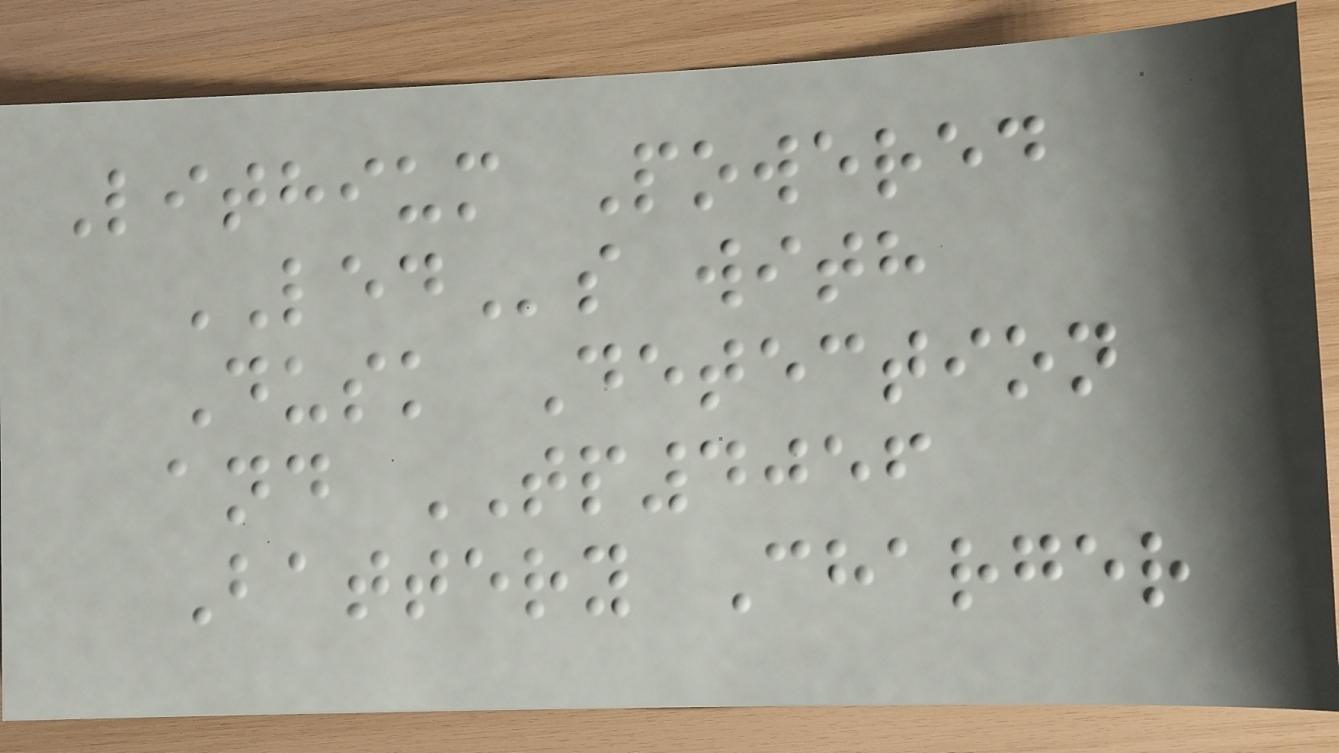Lithium Powered
LEDs with
Dusk Detection
and TP4056
Battery Charger
